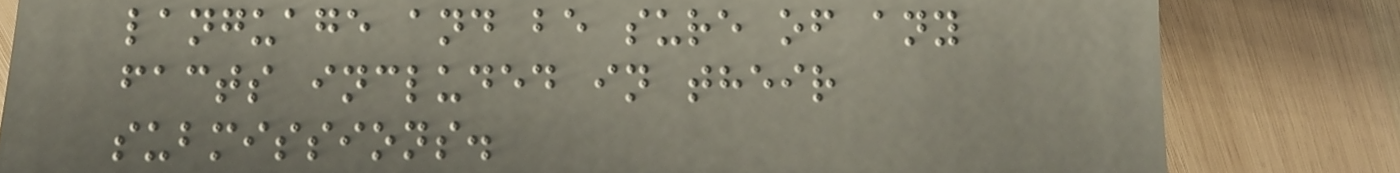language and be sure of any
facts included in their
submissions.
